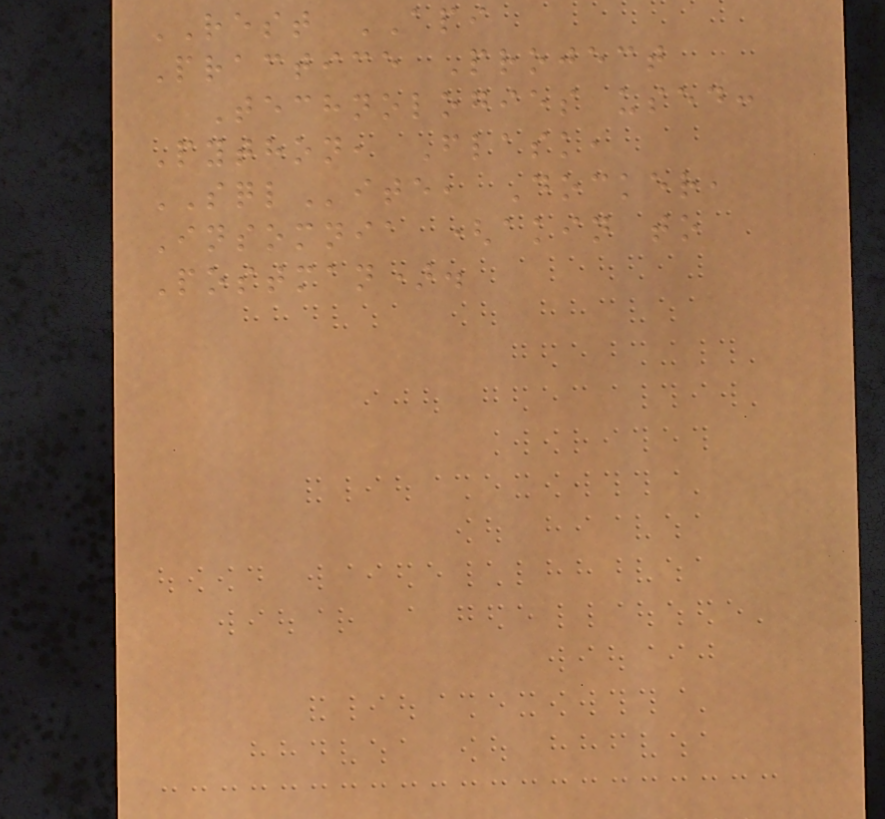REST API
Practice Project
Technologies used:
Python, Flask,
SQLite, Docker,
Insomnia (akin to
Postman).
